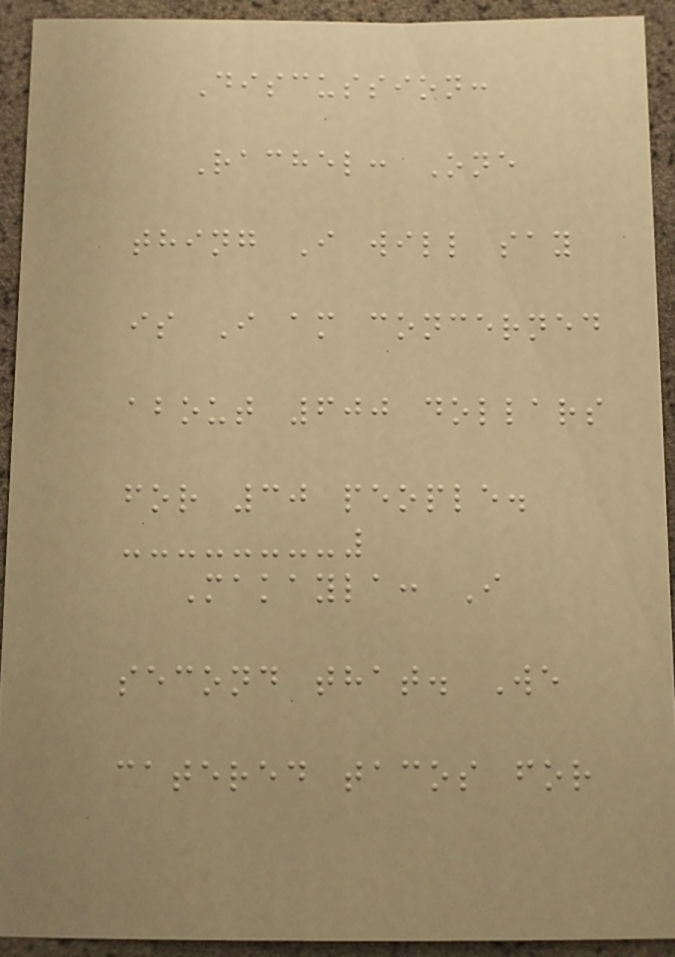Discussion:
Rachel: One
thing I will say
is I am concerned
about 600 dollars
for 30 people.
Makayla: I
second that. We
catered tacos for
